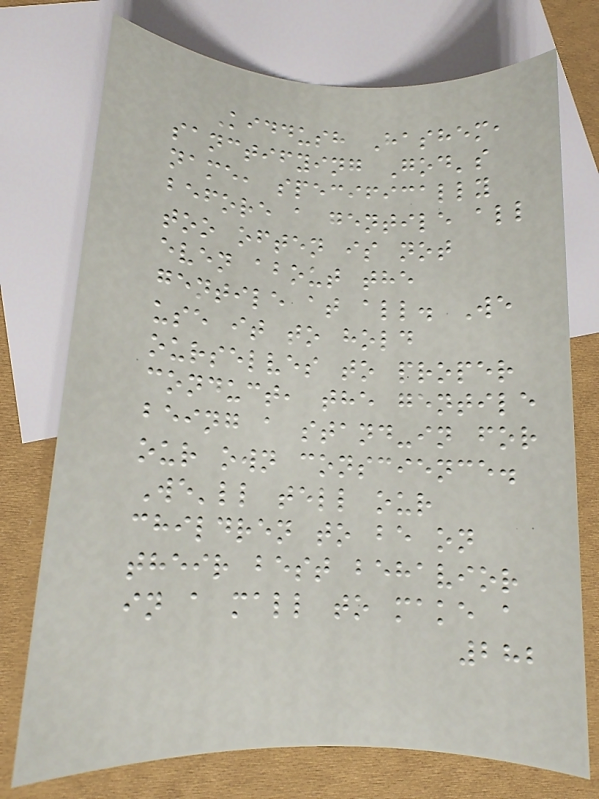Kiddush Hashem,
sanctifying God's
name, specifically
before a gentile all
too often is not
even about the
gentile at all. We
use it to hold
ourselves to proper
conduct, the gentile
being a stand-in for
our own conscience.
We'll tell our
children to be on
their best behavior
in a mall to make a
282
